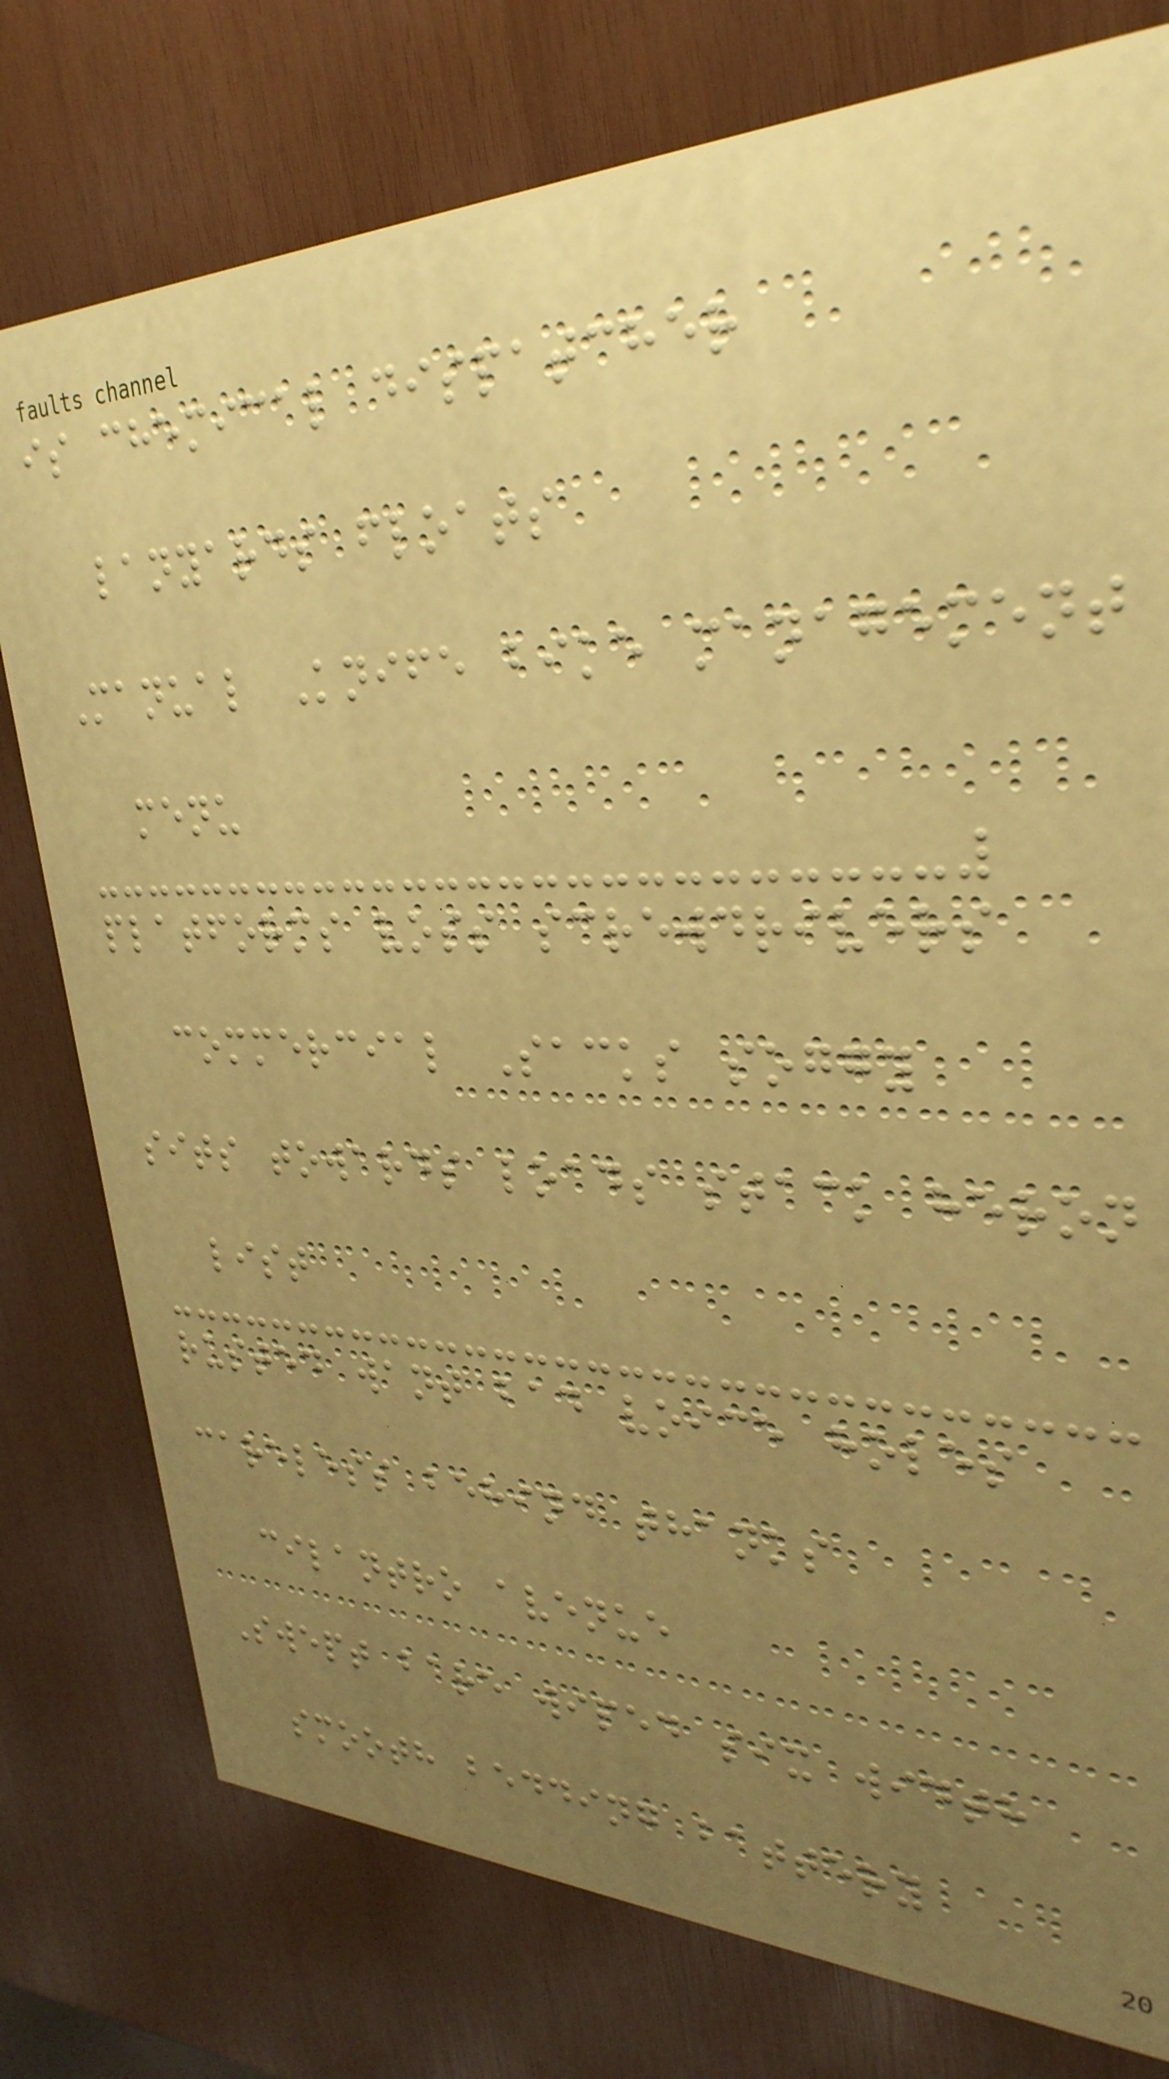is chemical dispatcher
lanyards floats
Manual Knife bike management
menu
platforms voss screwdrivers
commercial Sacks soggy
sits towards loads stack heron
list
rusted want bad voice holes
careless behind thanks
cilantro avenue
Swept bare wiped six width
smooth bedding battery
